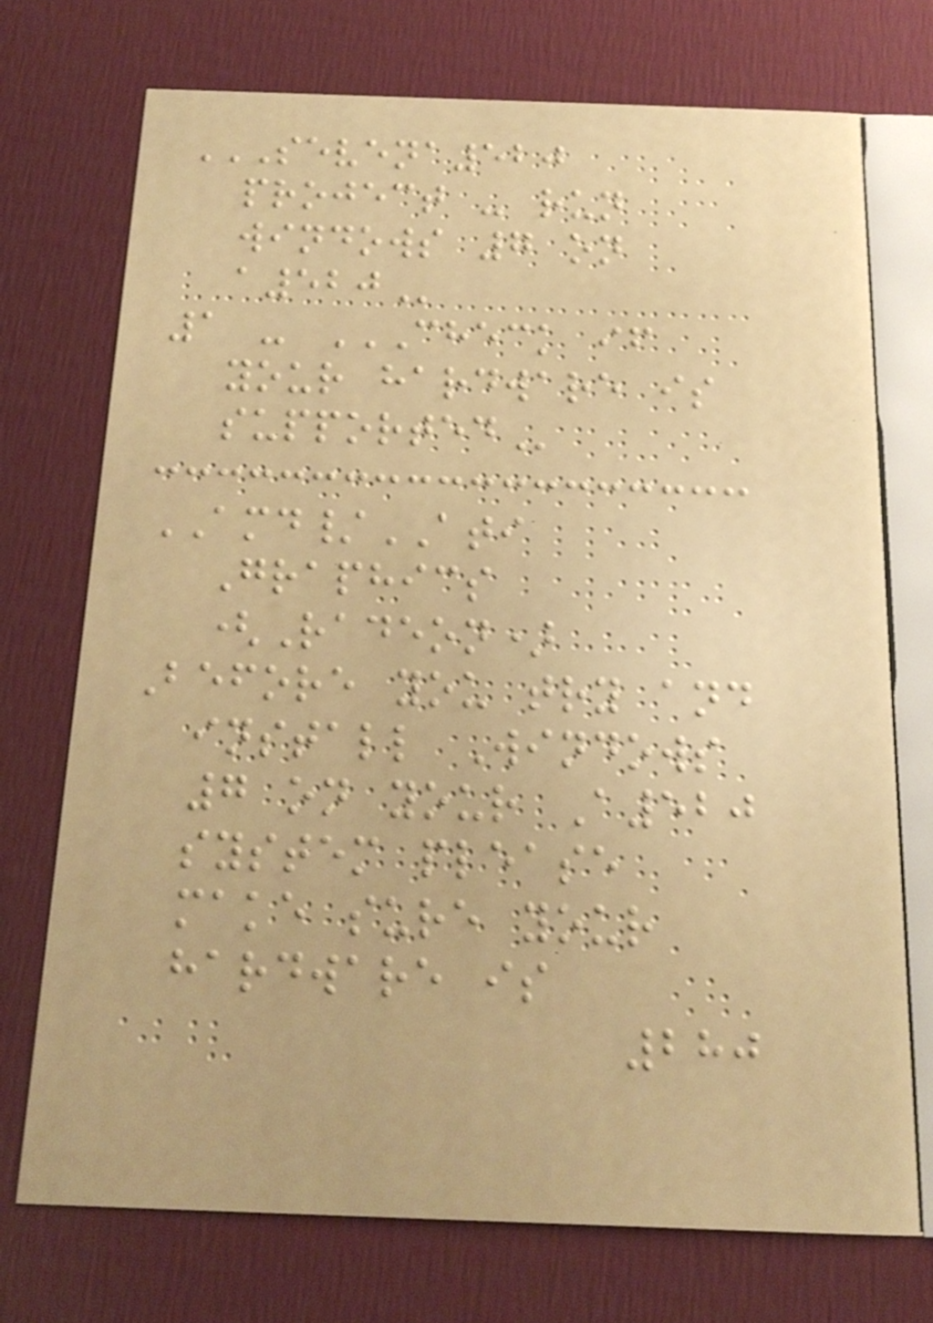SEVENA520
PROJECT - RUN
WINDOWS 7 ON
A520
1 - CHECK IF
YOUR HARDWARE IS
SUPPORTED
AMD/ATI
Graphics
(Radeon)
Before you try and
install Windows
7 on your A520
system please
make sure your
hardware is
280
